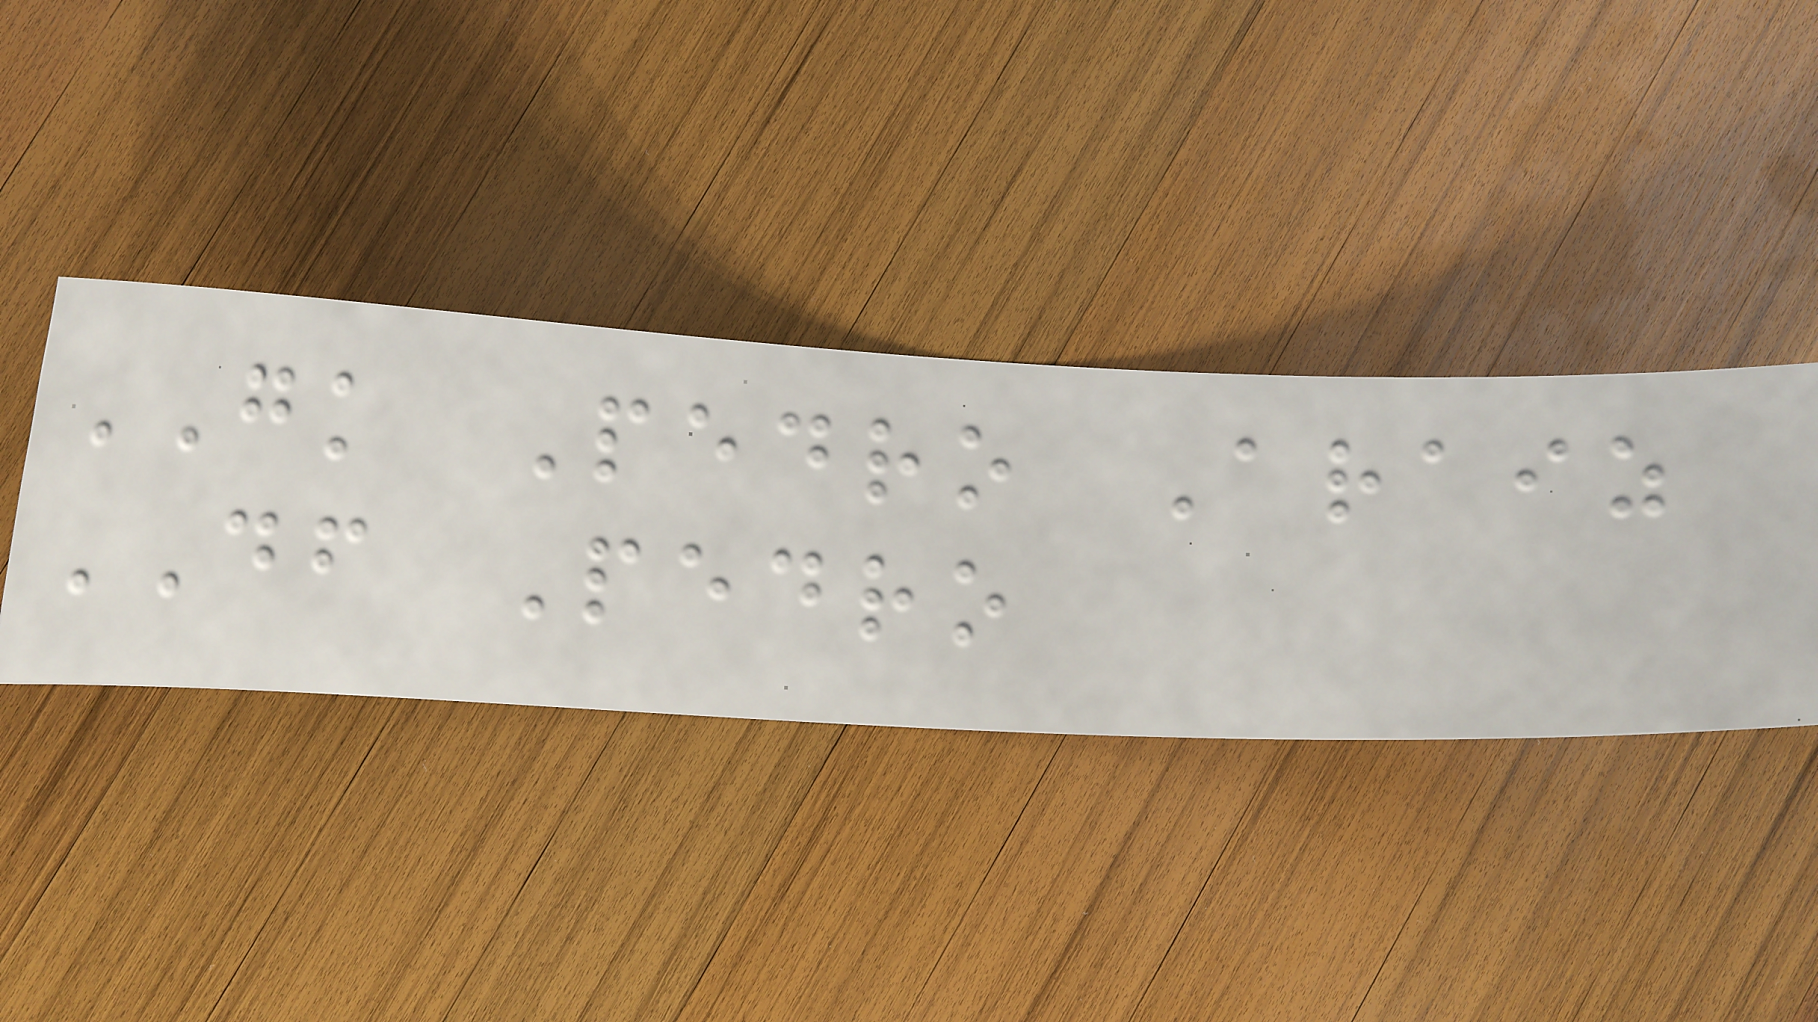GK Pedro Araiz
DF Pedro
